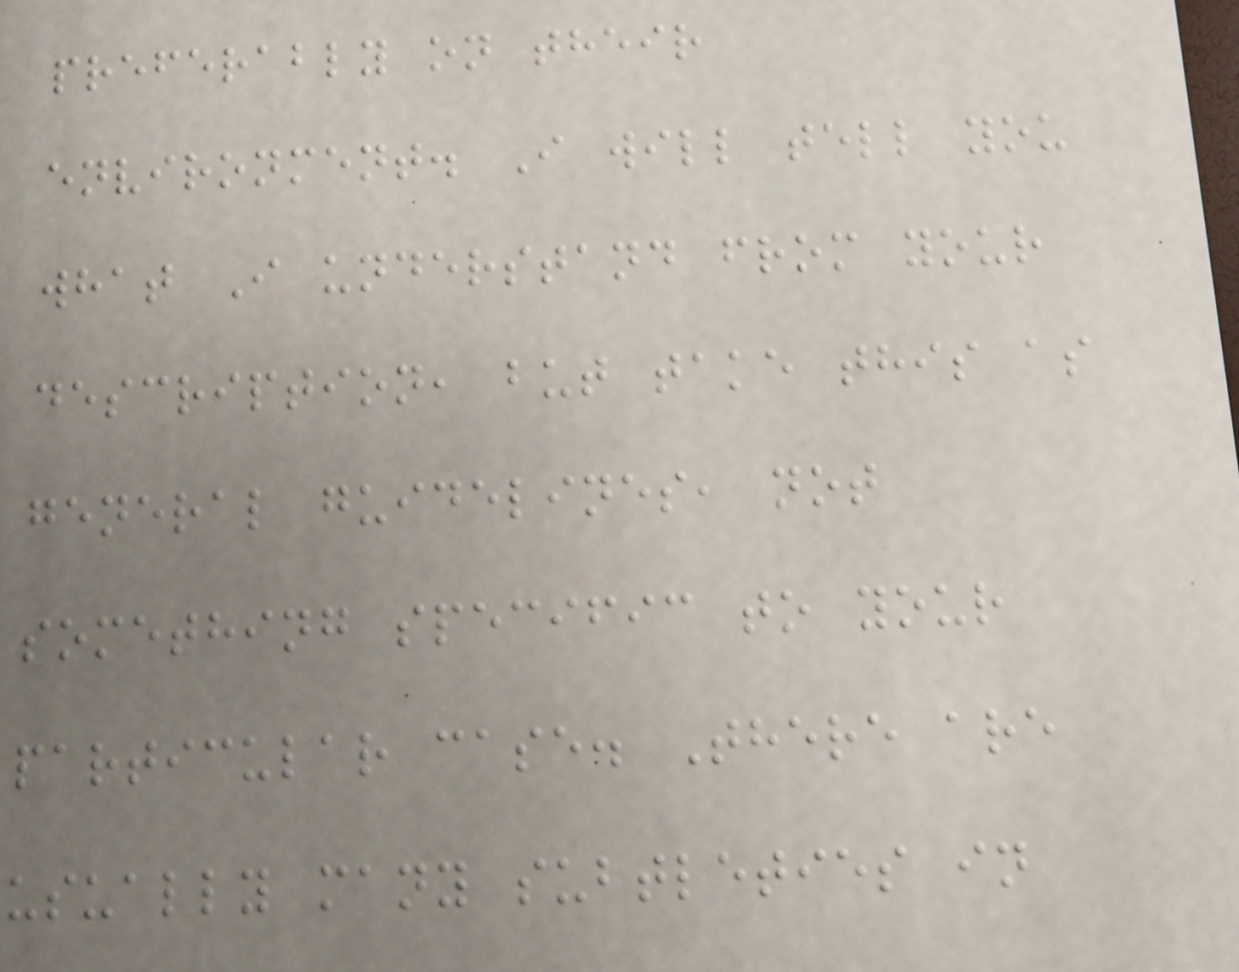preferably on their
environment. I will tell you
what I understand from your
description, but take this as
general guidelines, not
something specific to your
particular case. There are
usually many subtleties in
